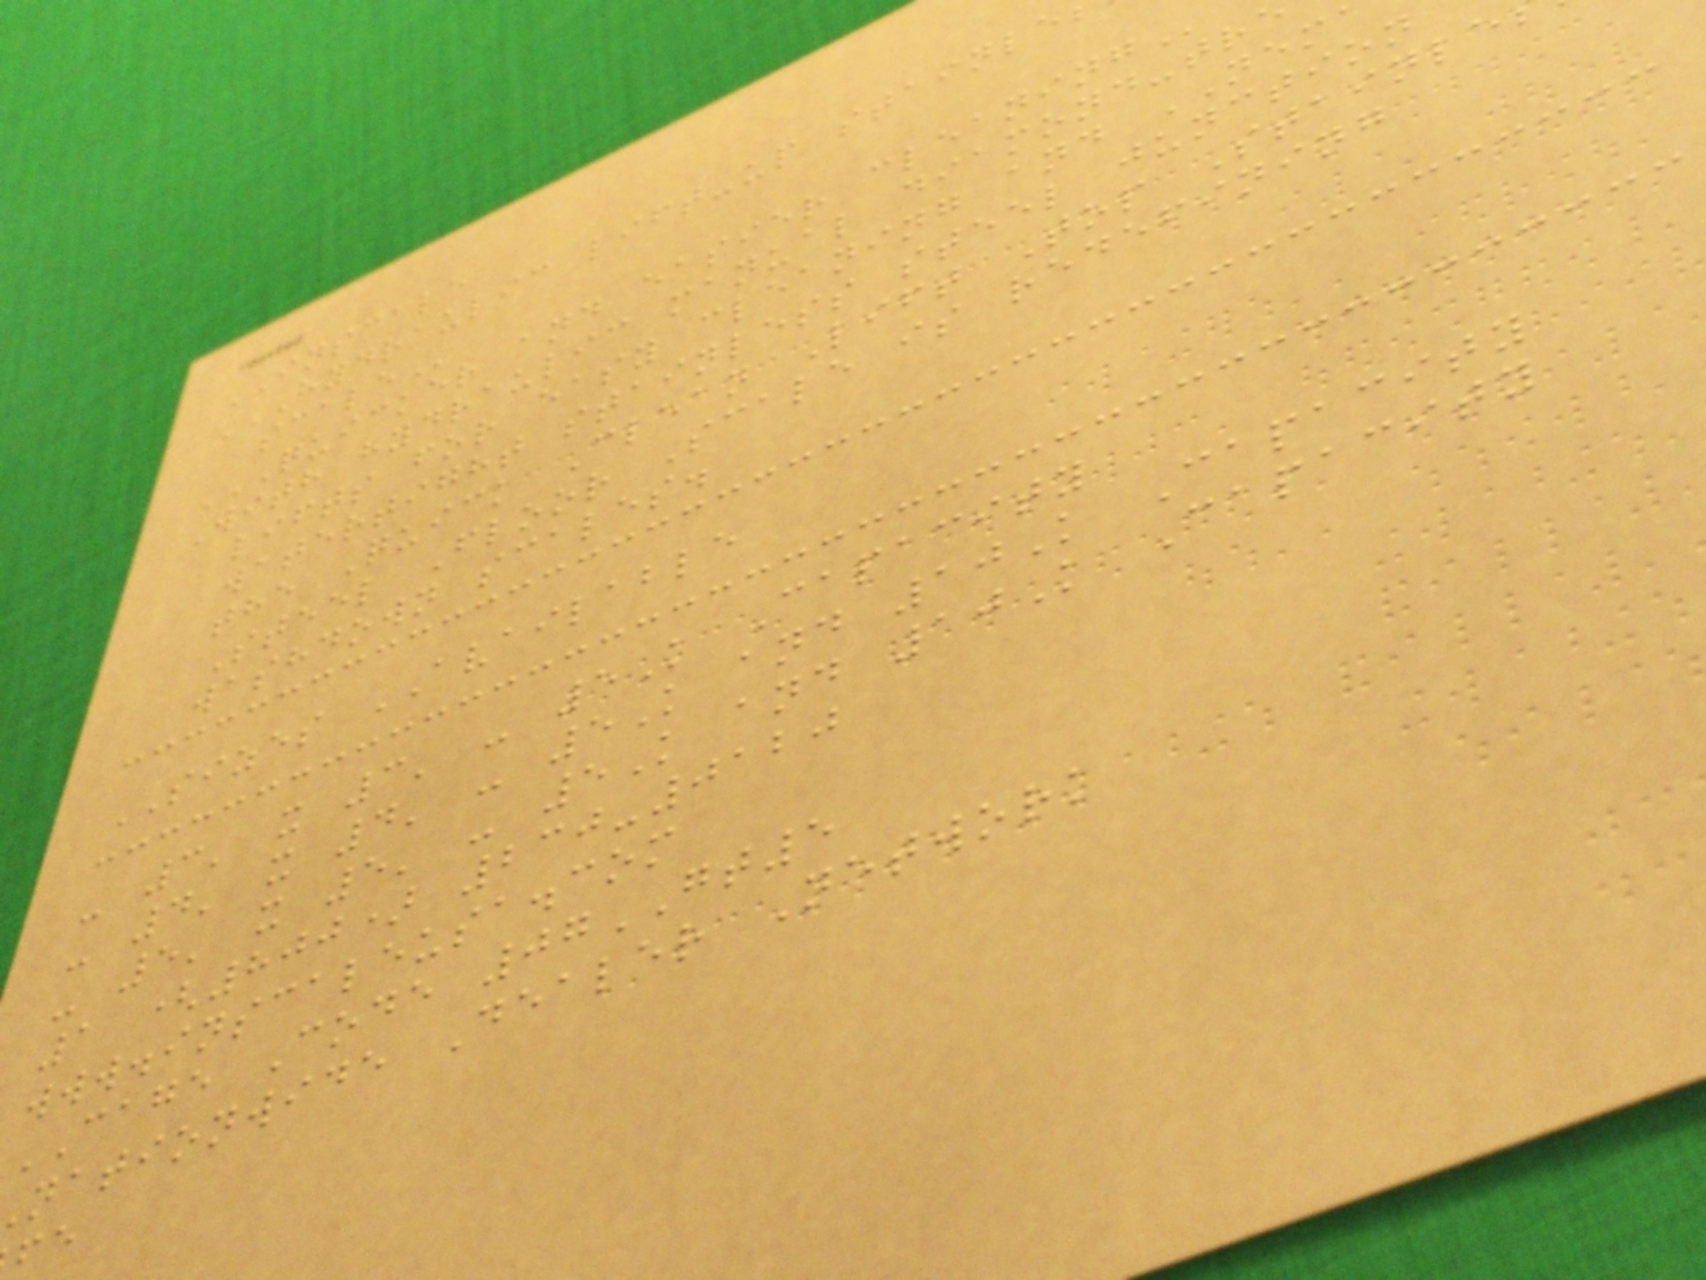INSCALE
QUICKER AND EASIER CLEANING
With hydraulic manual diamond-tr
lifts for easy cleaning and NEM
watertight stainless steel junction
the Quick Clean Lift Top Stainle
Steel Floor Scale is redefining
washdown scales.
SIZES AVAILABLE
- 3' x 3' - 5K Capacity
- 4' x 4' - 5K and 10K Capacity
- 5' x 5' - 5K and 10K Capacity
1 (800) 230-0120
www.inscaleusa.com
CAGE Code 07GT5
nationwide Dealer Network
